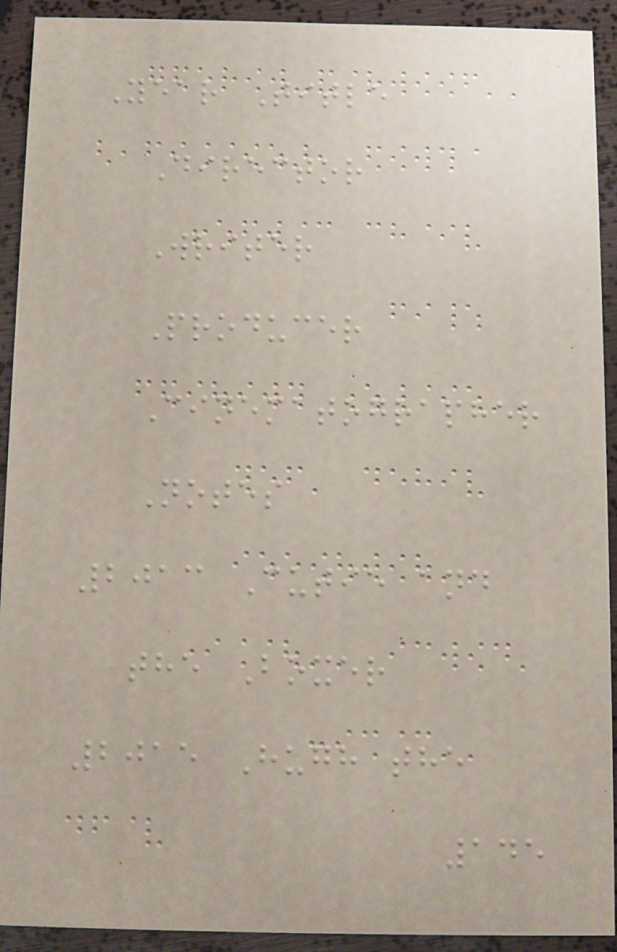Year Title
Director
Writer
Producer
Cinematographer
Notes
2013 Cutie and
the Boxer
2015 Hugh the
145
